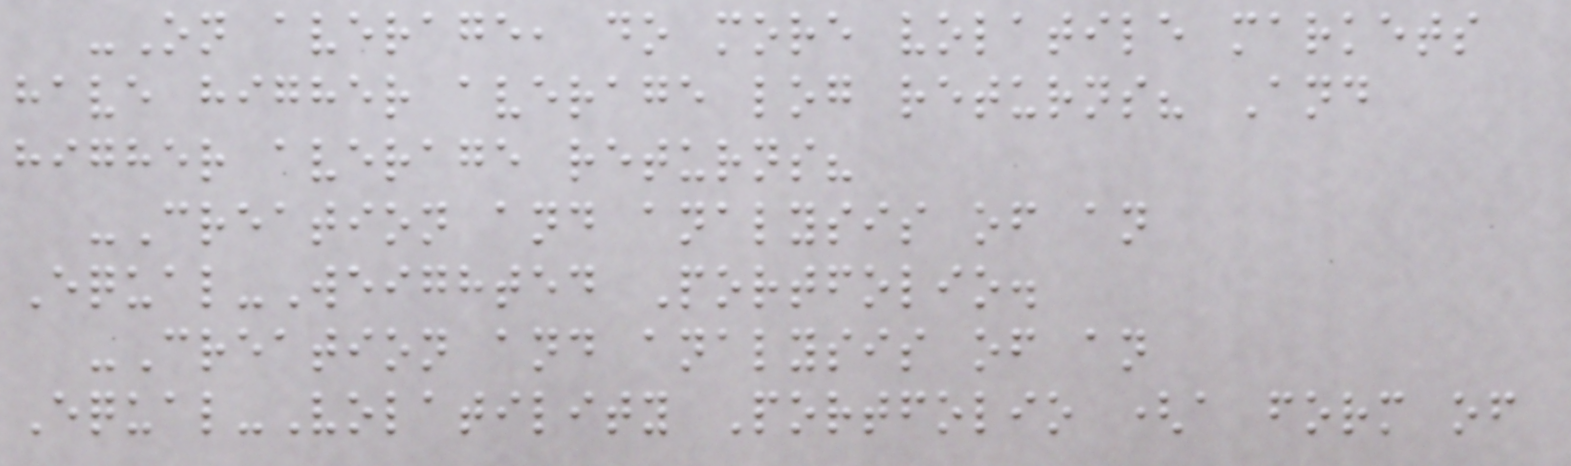-On average, do more volatile markets
have higher average log returns? And
higher average returns?
-Creation and analysis of an
Equal-Weighted Portfolio.
-Creation and analysis of an
Equal-Volatility Portfolio (a form of
